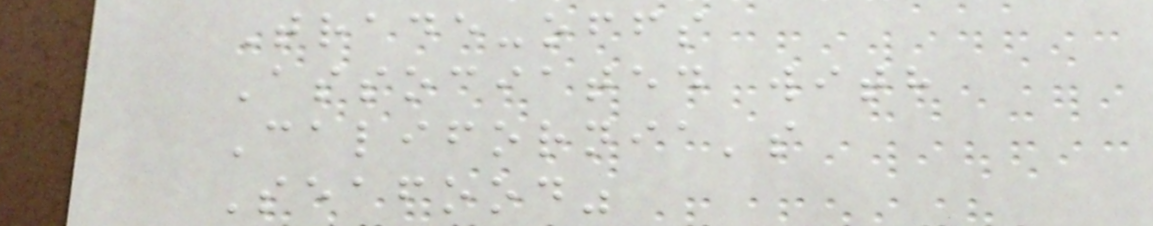Trade-offs
Associated with
California's
Seafood"
